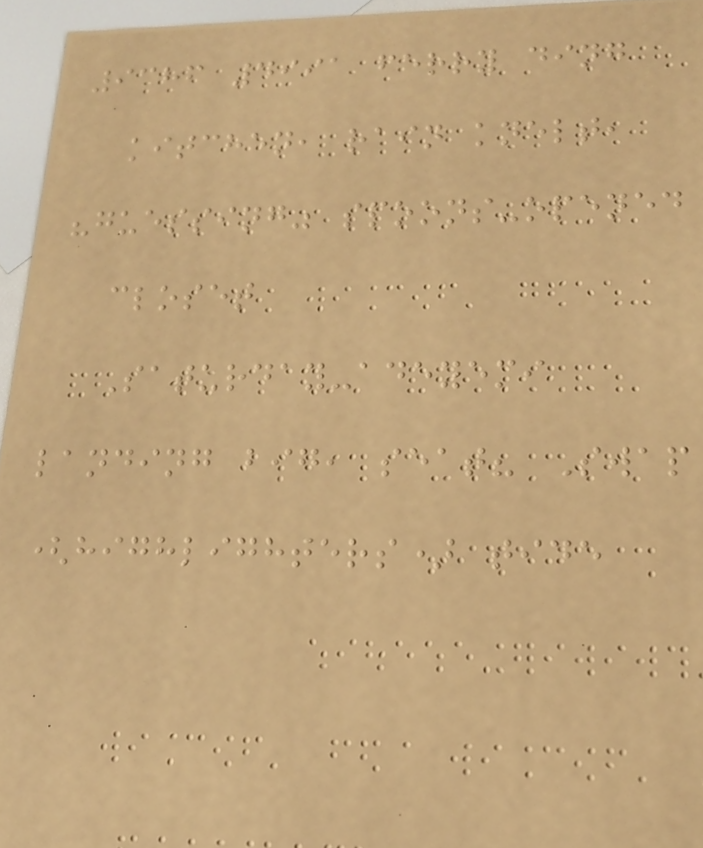9386 4991 ferry ding
kitchen, rain knelt,
"guessing" spoons-opened
closet
Saturday-adeyemi
landing big, seat? Swap
(highlighters) tide
